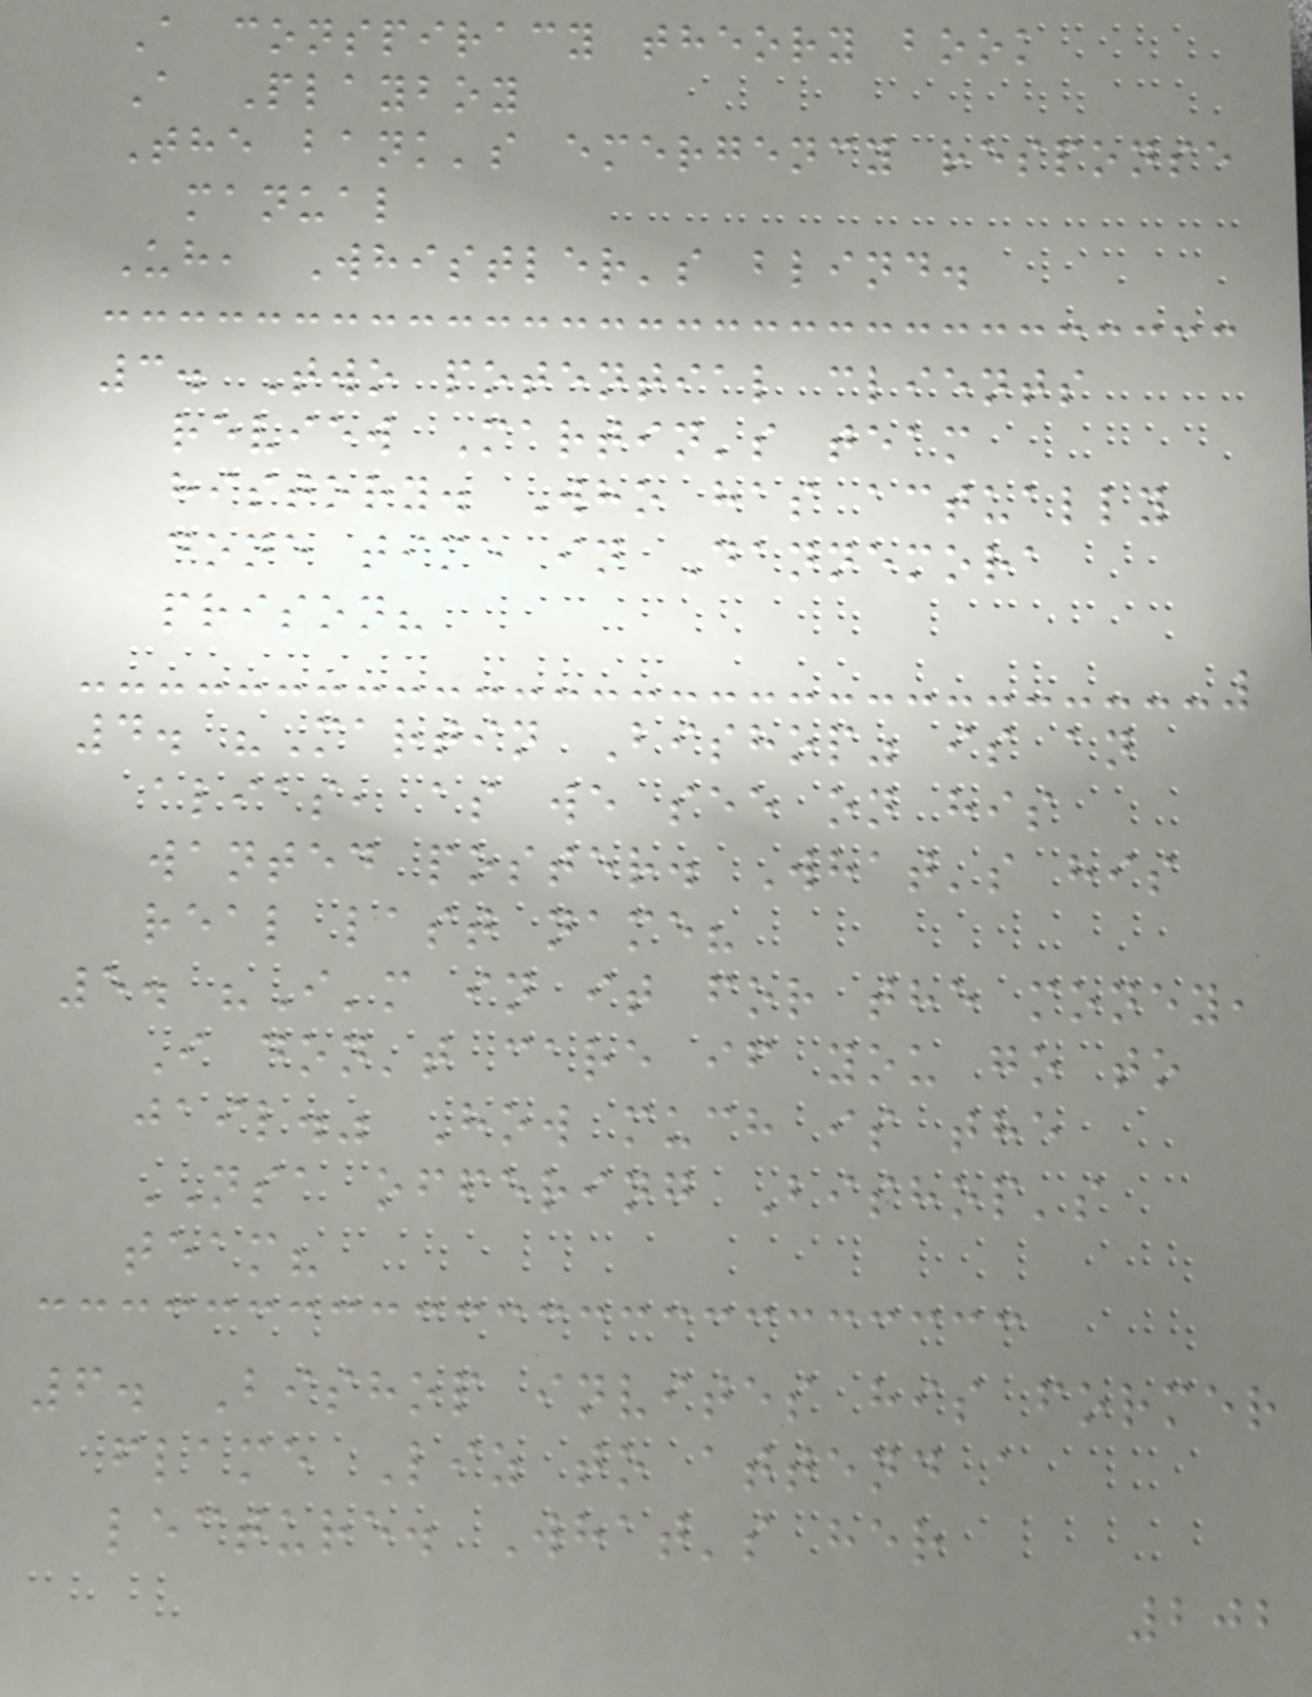A conspiracy theory book
A Playboy
The bank's emergency response
manual
Uh, Whistler's blind.
3. Two potential clients
review Martin's team
history. Who has actually
done time in Dannemora
prison?
4. "Martin Bishop" is an
alias, as we see on his
wanted poster. What's his
real last name?
5. "I'm in it for the money,
I don't care if you go to
jail." How much is the
NSA offering Bishop's
team?
6. Bishop invites his former
flame Liz to attend a
lecture. What's her
202
